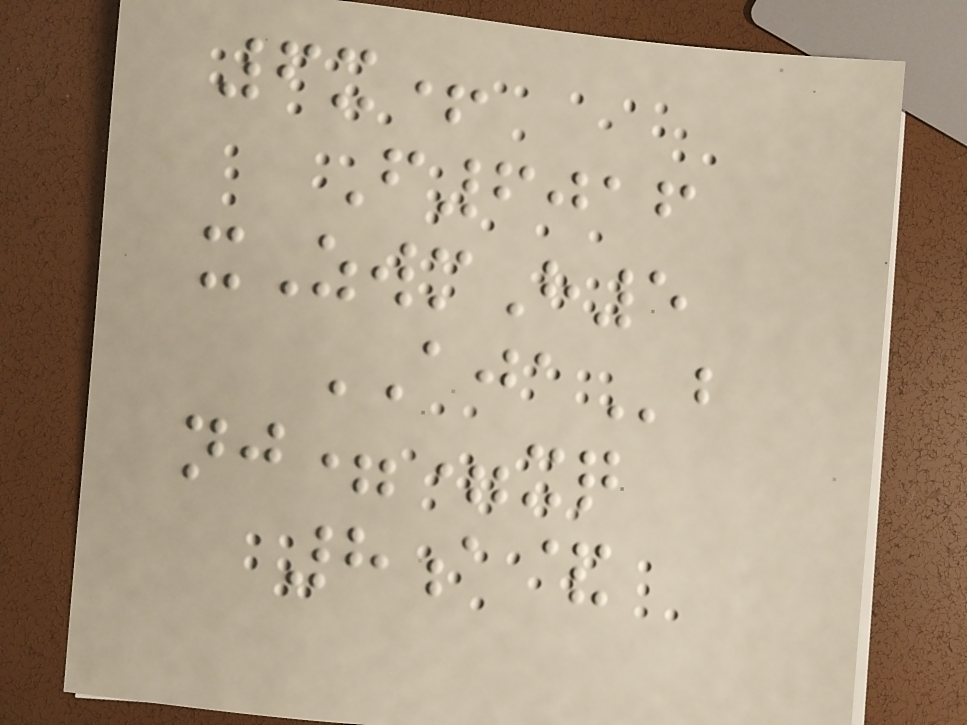6x+
F6016
xZwmH5
AJAb
nj==xq
8a&
